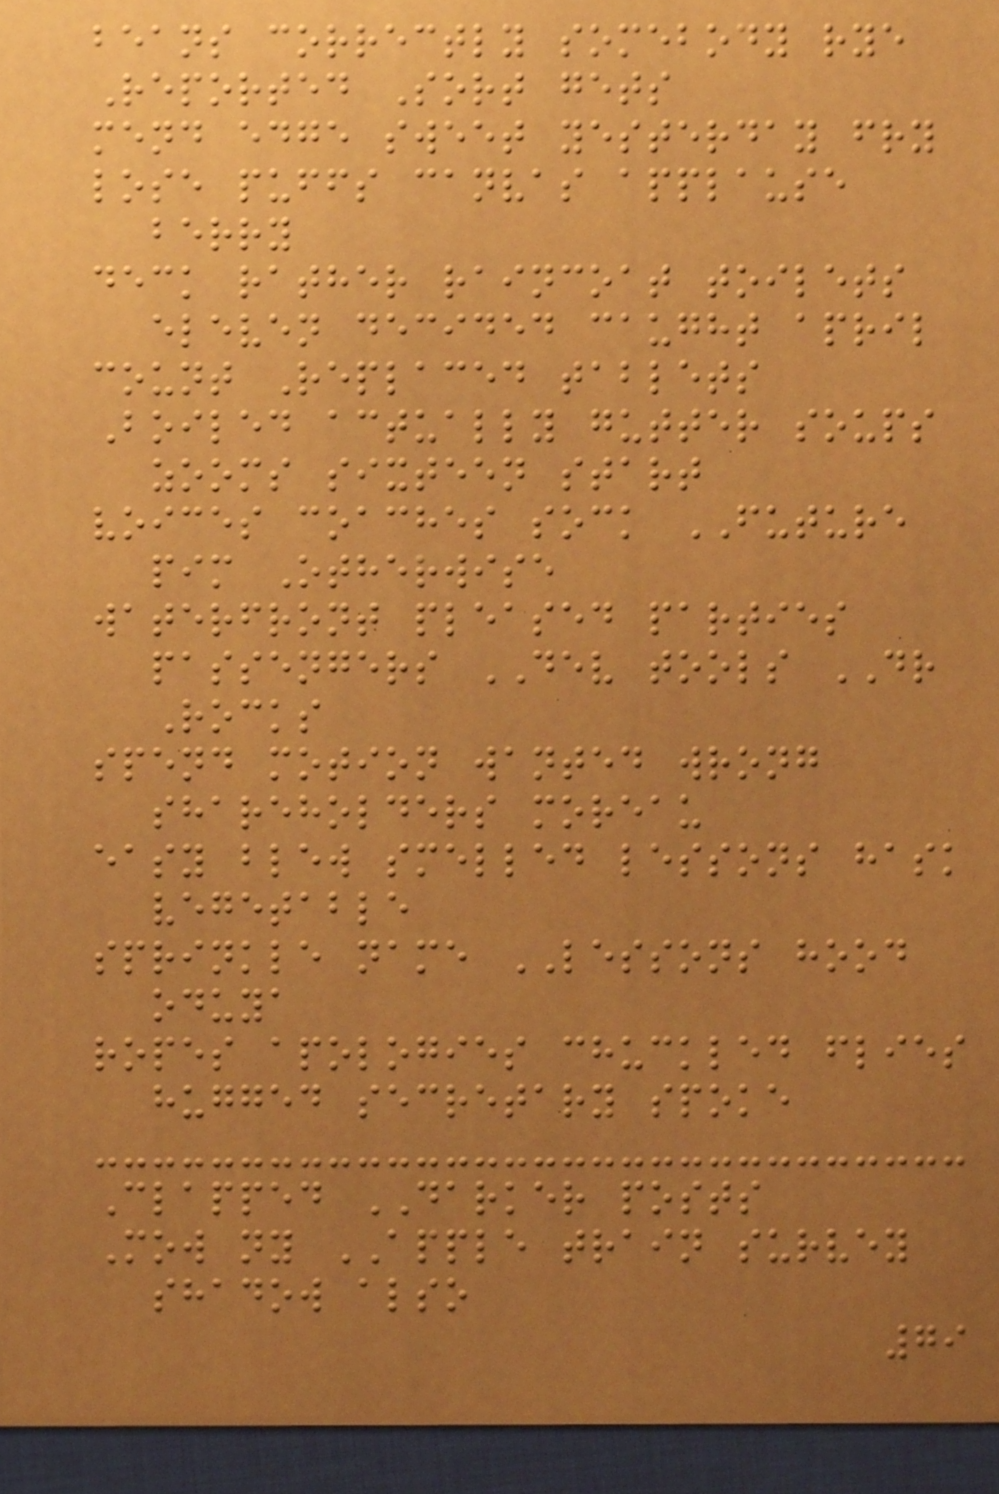beans correctly somebody rye
Reported Sort gets
mend edge sweet yesterday fry
lose puffs canvas applause
berry
deck rather raincoat toilets
eleven decided caught april
count Replaced tablets
Boiled actually gutter soups
zooms sixteen start
voices coaches sock FUTURE
pim Otherwise
waterfront pleased parties
passengers DEV tools DR
Rocks
spend motion wanted wrong
shareholders moreau
easy blew smelled lessons hask
vegetable
sprinkle name LESSONS hood
oduya
ropes apologies chuckled flies
hugged secretary spoke
Clapped DARKER posts
Mow ny APPLE train survey
shadow also
79
